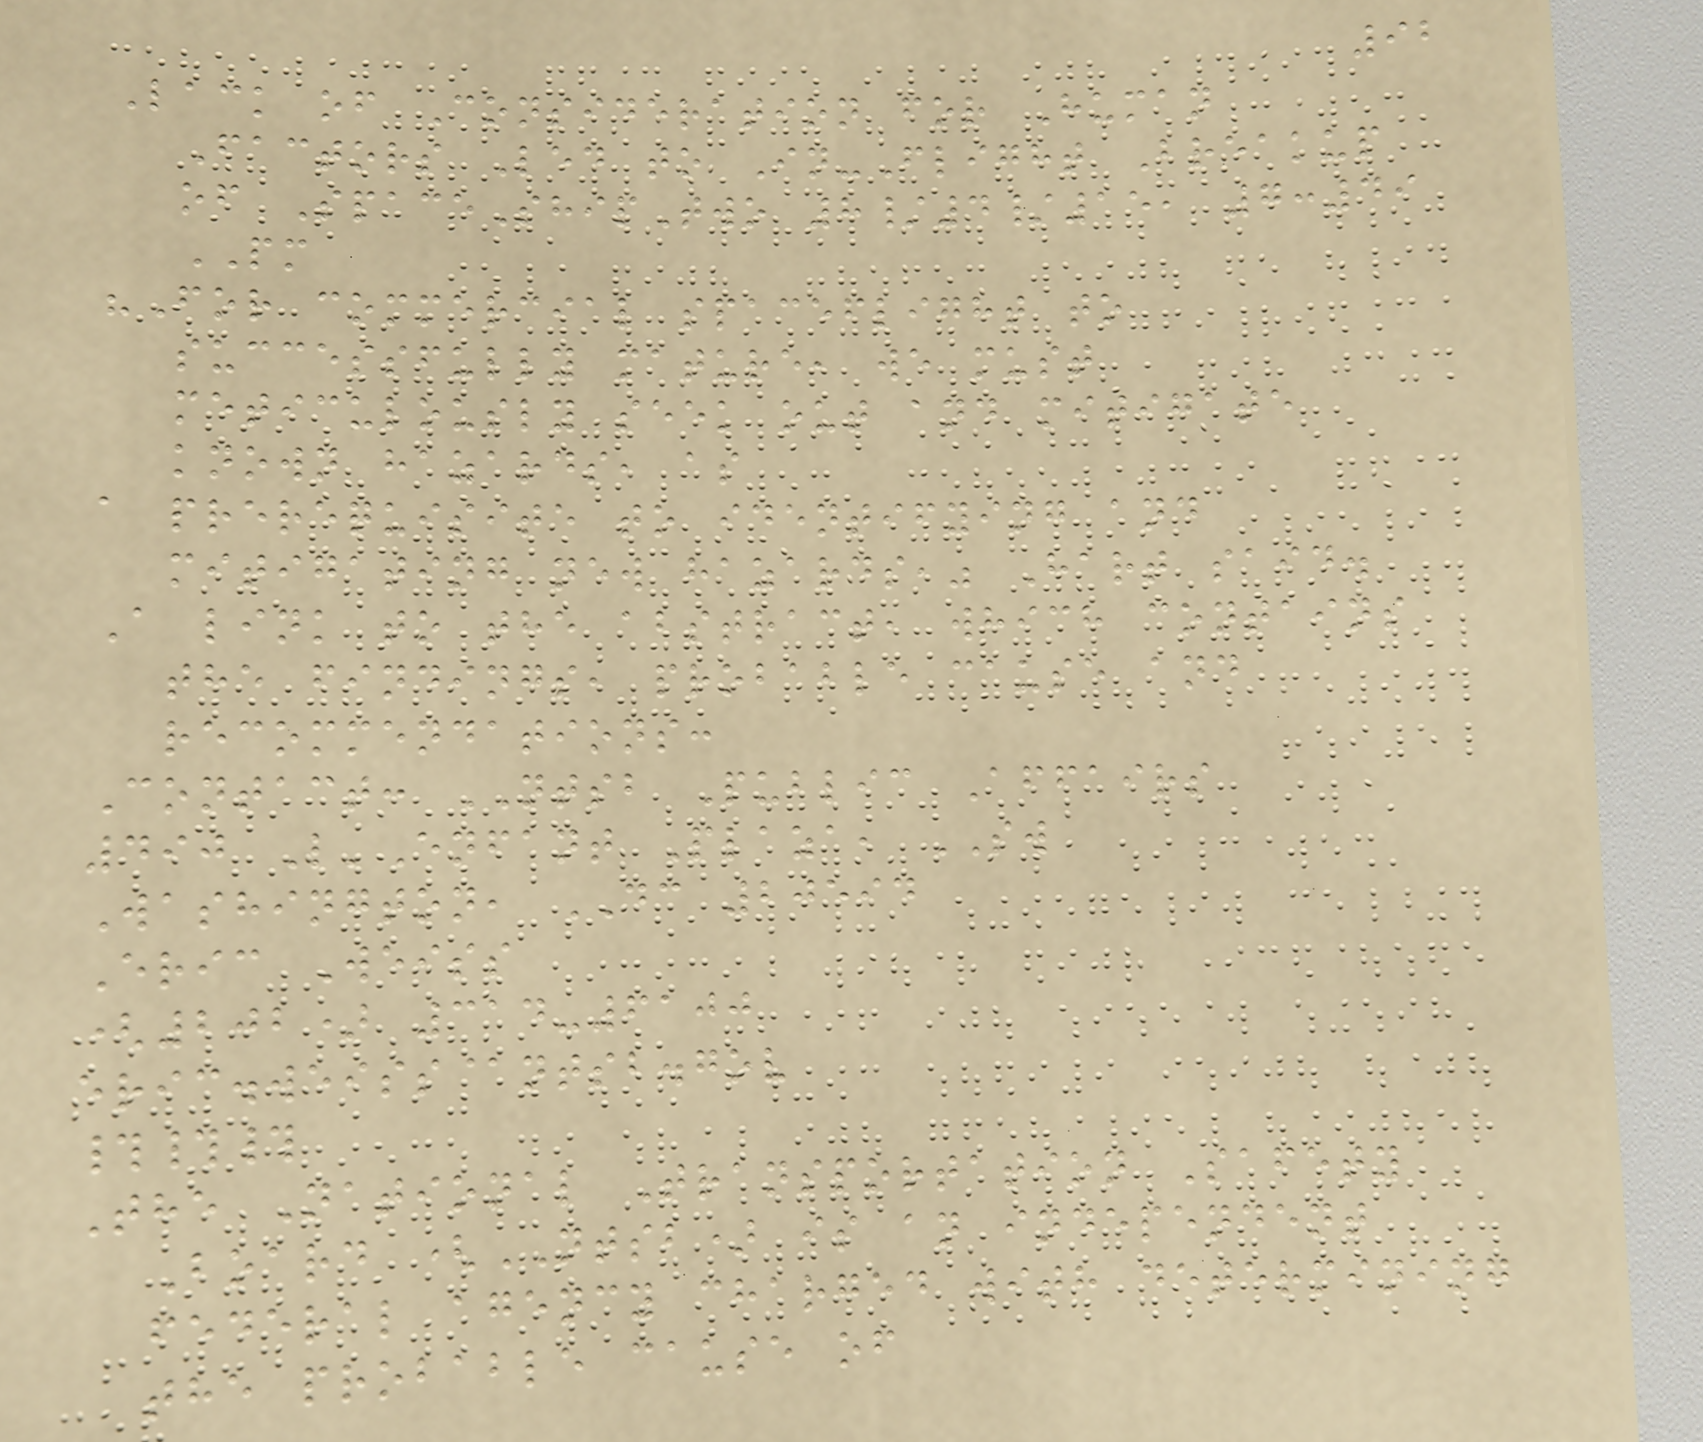92
Lack of Consideration for Human
Factors Led to In-Flight Breakup
of SpaceShipTwo 8/4/15, 7:49
PM
"For commercial spaceflight to
successfully mature, we must
meticulously seek out and mitigate
known hazards, as
a prerequisite to identifying and
mitigating new hazards," Hart said.
A link to the abstract, which contains
the findings, probable cause and
recommendations:
Contact: NTSB Public Affairs
490 L'Enfant Plaza, SW
Washington, DC 20594
Eric Weiss
(202) 314-6100
eric.weiss@ntsb.gov
###
The National Transportation Safety
Board (NTSB) is an independent
federal agency charged with determining
the probable cause of
